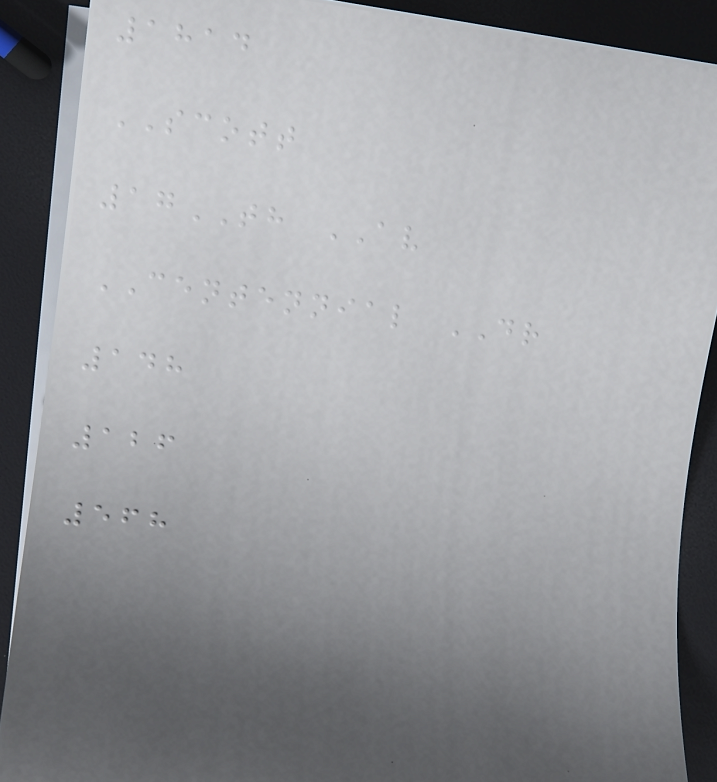1814
SCOTT
17TH AV
CENTENNIAL DR
148
126
568
